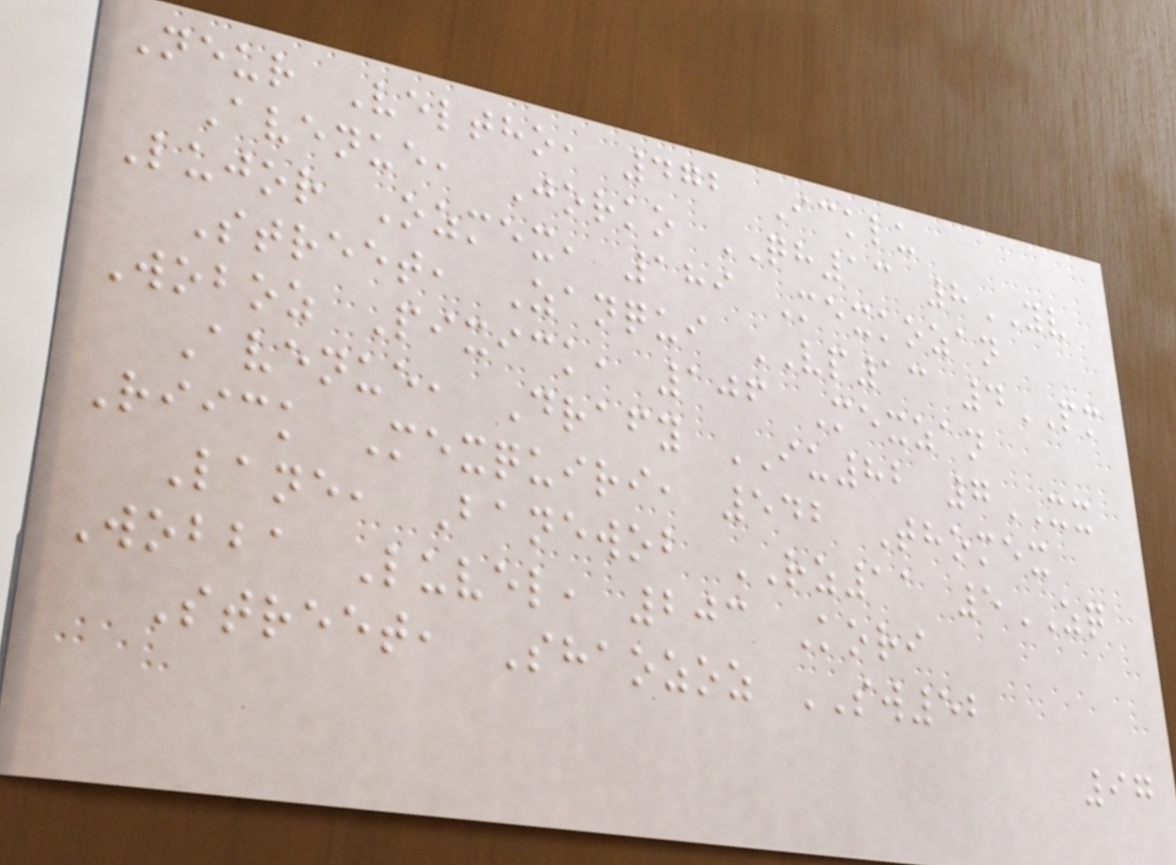Neur Veltho, 472 Icklu
Avenue, Jorko QH13 8YV
Lujor Ozmex, 189 Mexkozan
Street, Zanqui VP13 4PM
Woboz Pixick, 106 Mexzan
Avenue, Drafy IU82 7XX
Riick Mexquiri, 542 Thomex
Lane, Banewob RZ11 5ZQ
Wobba Luvel, 203 Kori
Street, Shaozoz SW52
97
